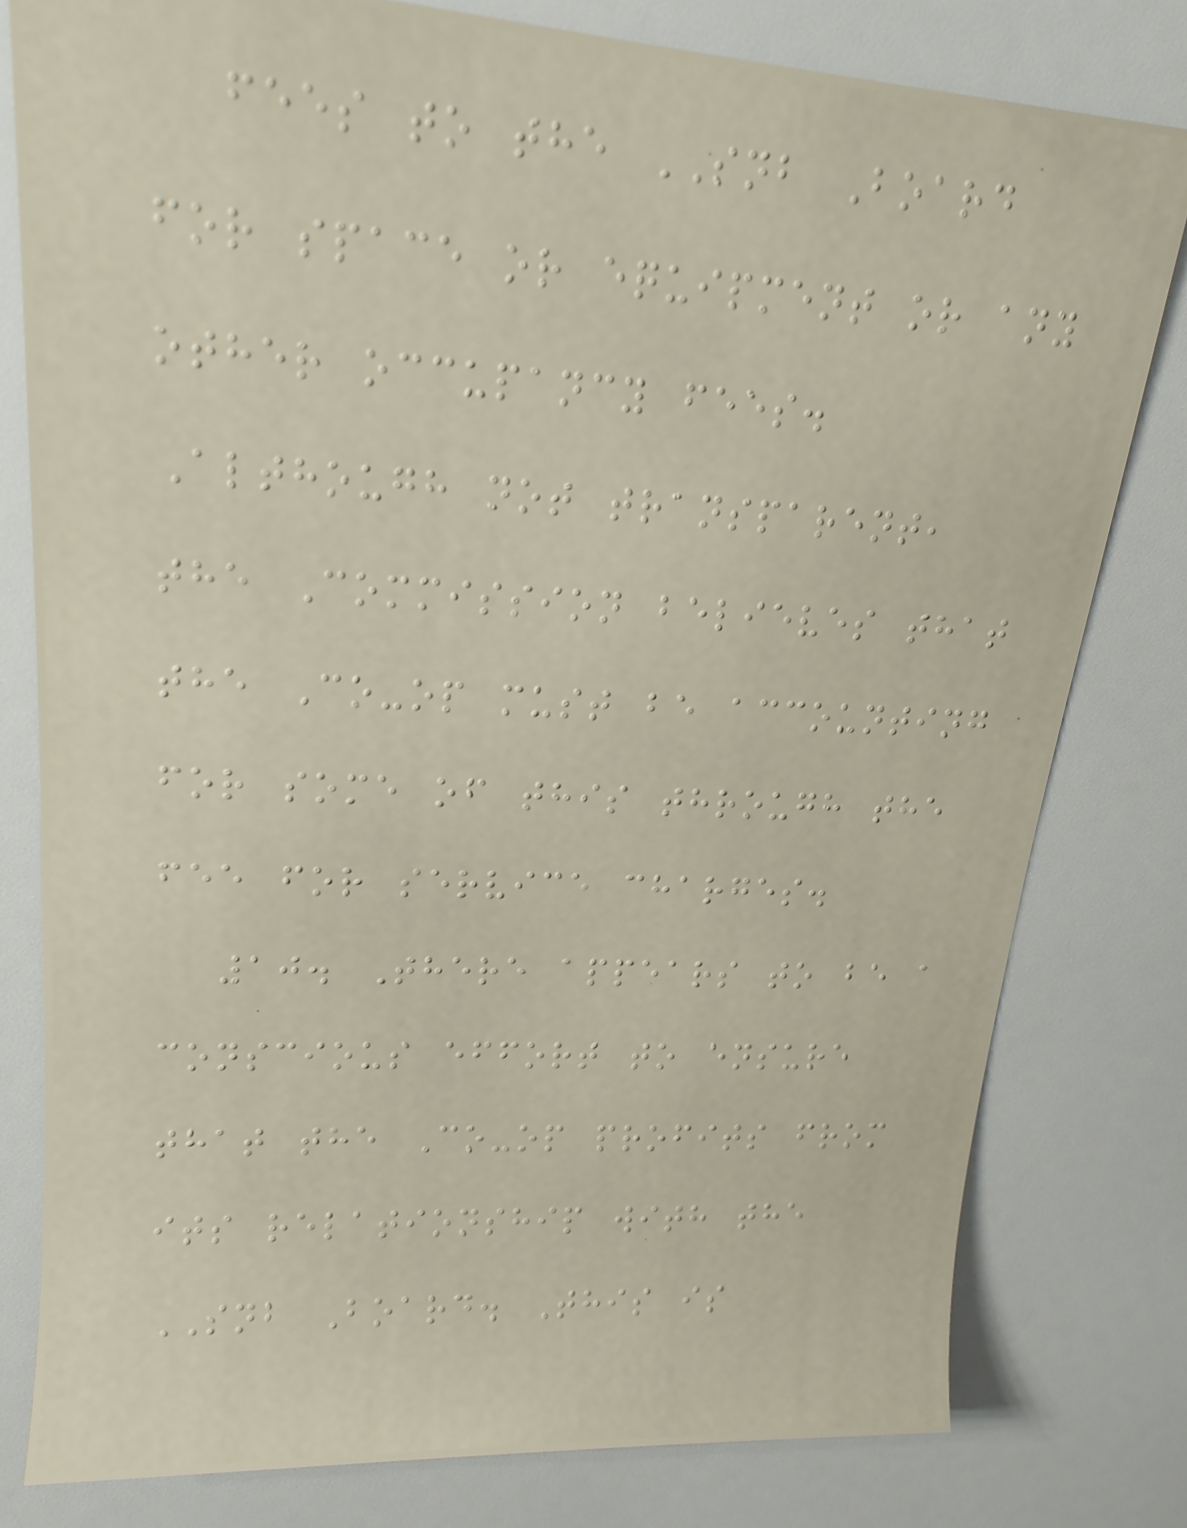fees to the SNB Board
for space or equipment or any
other occupancy fees.
Although not transparent,
the Commission believes that
the Co-op must be accounting
for some of this through the
fee for service charges.
10. There appears to be a
conscious effort to ensure
that the Co-op profits from
its relationship with the
SNB Board. This is
